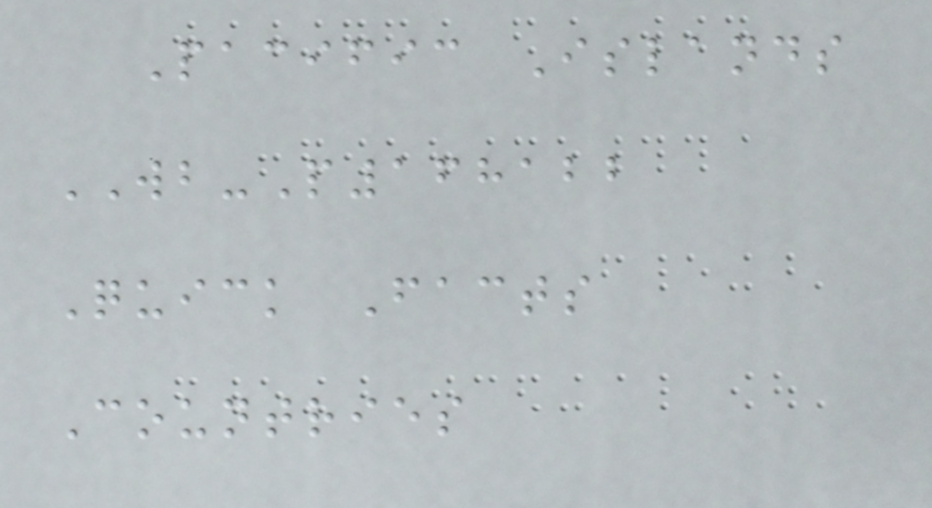Pacific Islands
WB-P168122
Quick Facts
Countries
